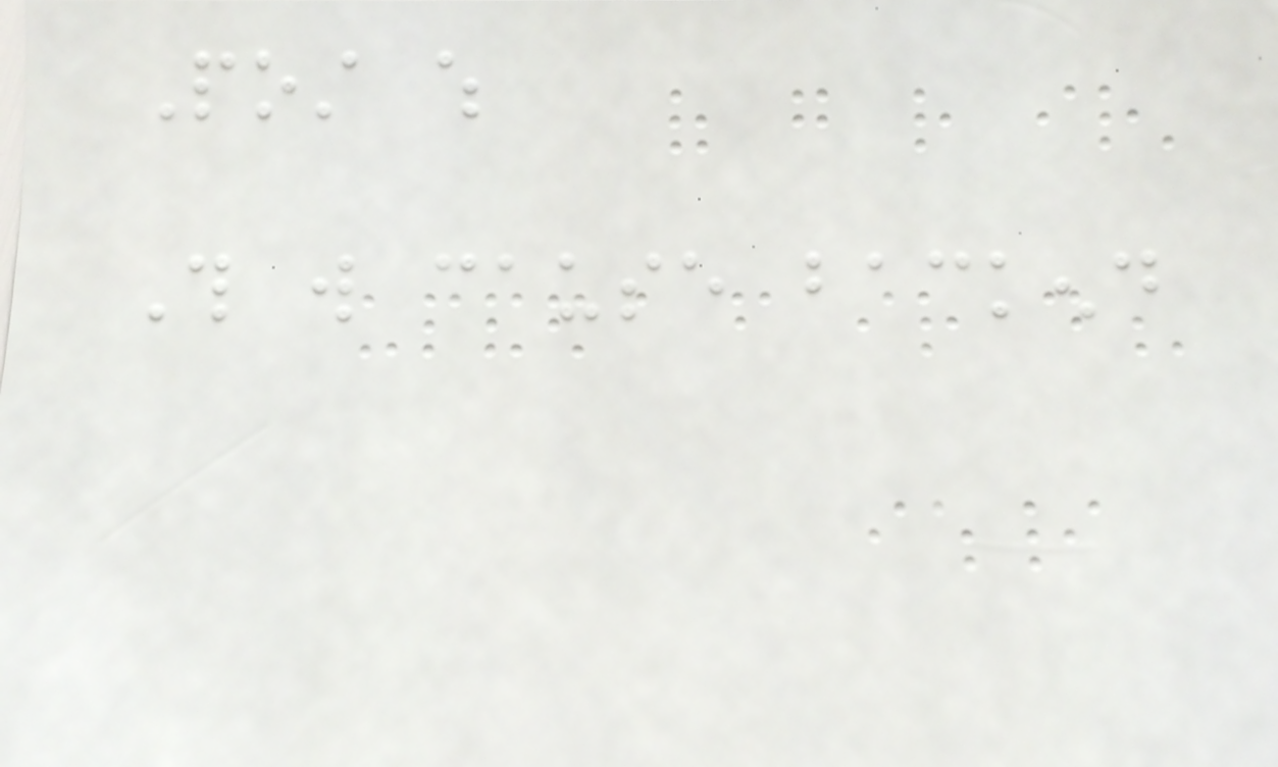Post which
This will cause backend
